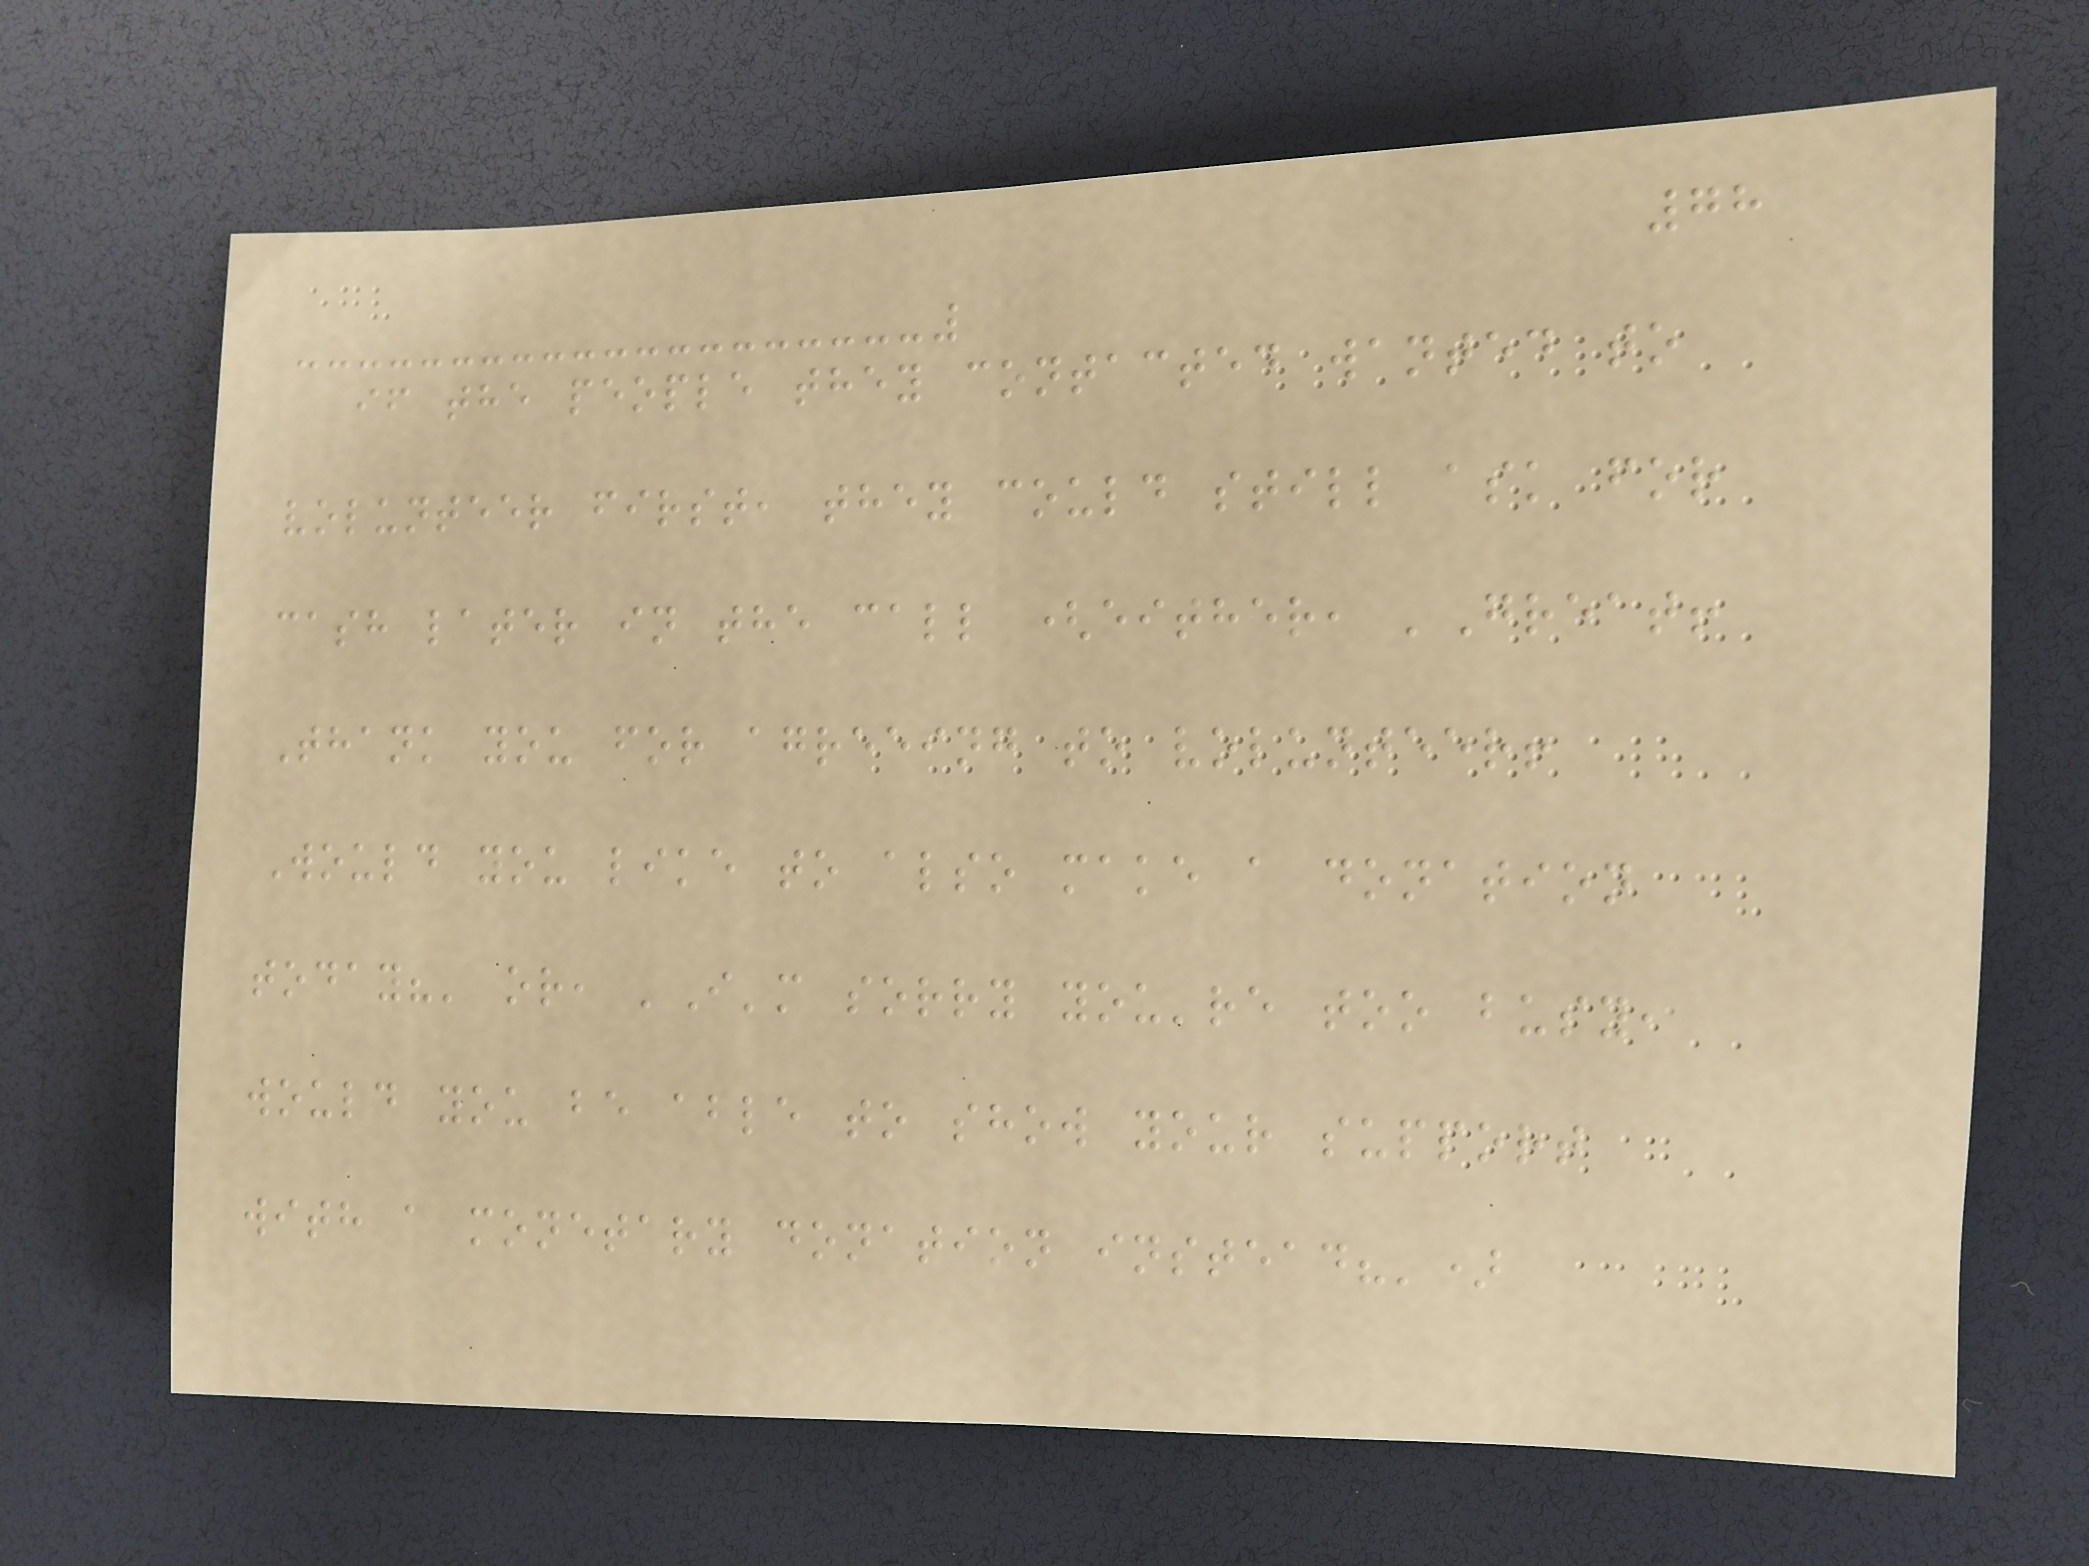78
if the people they contacted wanted to
volunteer first, they could still ask for
cash later in the call (either, 'Great!
Thank you for agreeing to volunteer!
Would you like to also make a donation
today?' or, 'I'm sorry you're too busy,
would you be able to show your support
with a monetary donation instead?')
